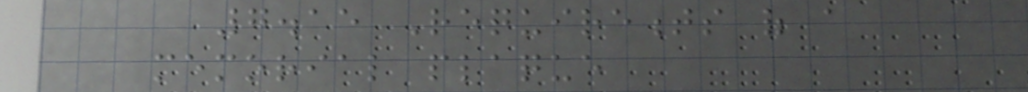7.15 Requirements of a
memorial plaque
